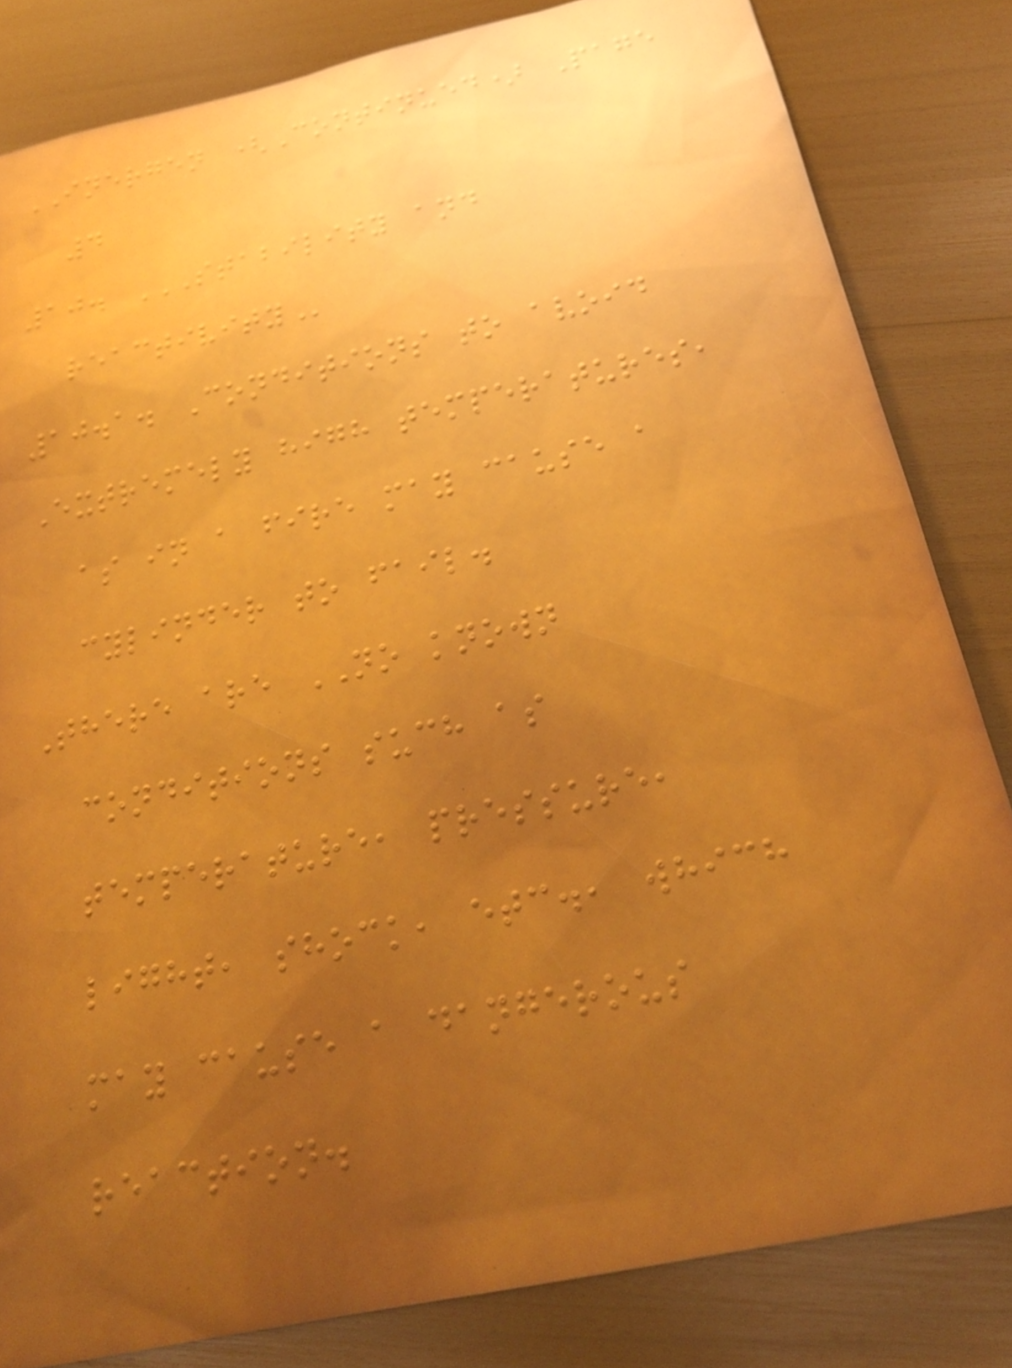INERGEN (Continued) Page
4
10. STABILITY AND
REACTIVITY
10.1. Conditions to avoid
Extremely high temperatures,
as in a fire may cause a
cylinder to fail.
There are NO known
conditions such as
temperature, pressure,
light, shock, etc., which
may cause a dangerous
reaction.
